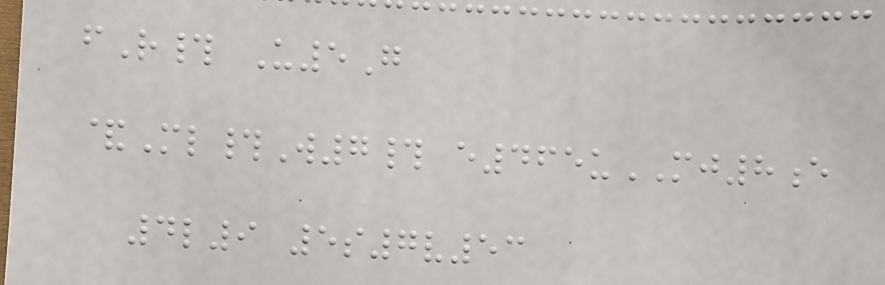fR# U5G
&Ml#W7# e465uMJ8e
4l9 5s7v53
